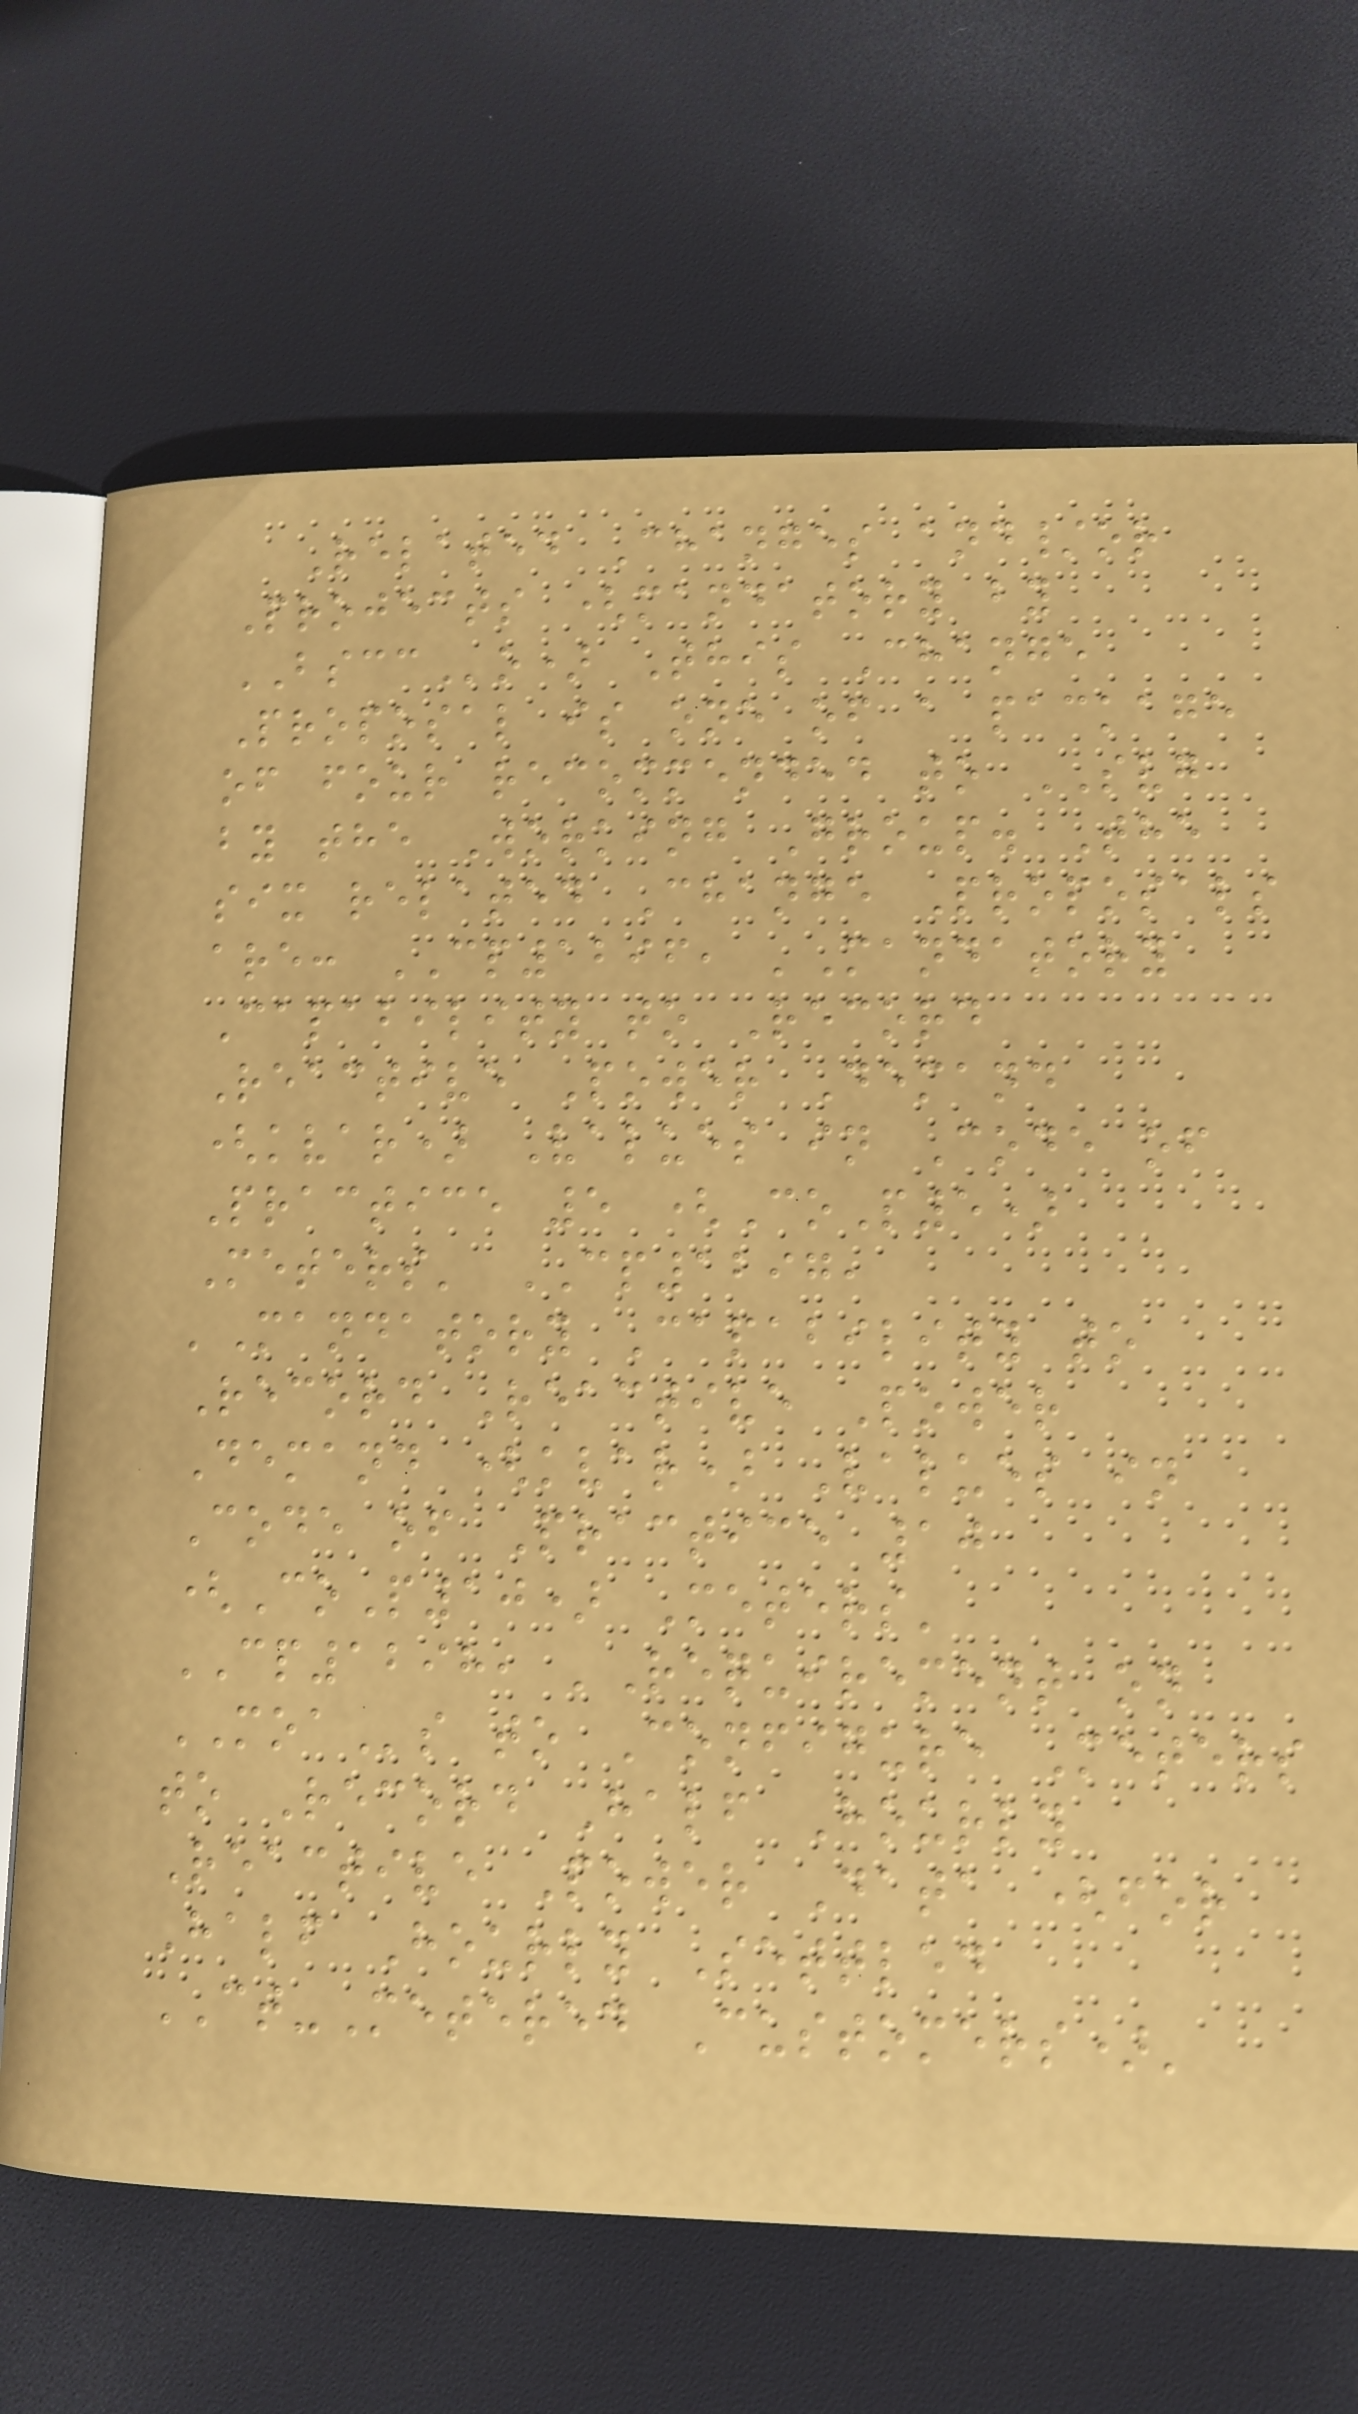Related Changes and/or
Projects (mandatory by
BSCCo) This Change
Proposal is one of a package
of four recommended to SVG
by the Working Group. The
six related Change Proposals
are: CP1296, 'Mandatory
Capability to Record
Reactive Power Demand
(kvar) Values in Code of
Practice 5 (CoP5)
Meters' CP1297,
'Mandatory Capability to
Record Reactive Power
Demand (kvar) Values in
Code of Practice 10
(CoP10) Meters'
CP1298, 'Requirement on
MOAs to Configure Meters
to Record Half Hourly
Reactive Power Data (for
Half Hourly Settled
CT-Metered Customers)'
